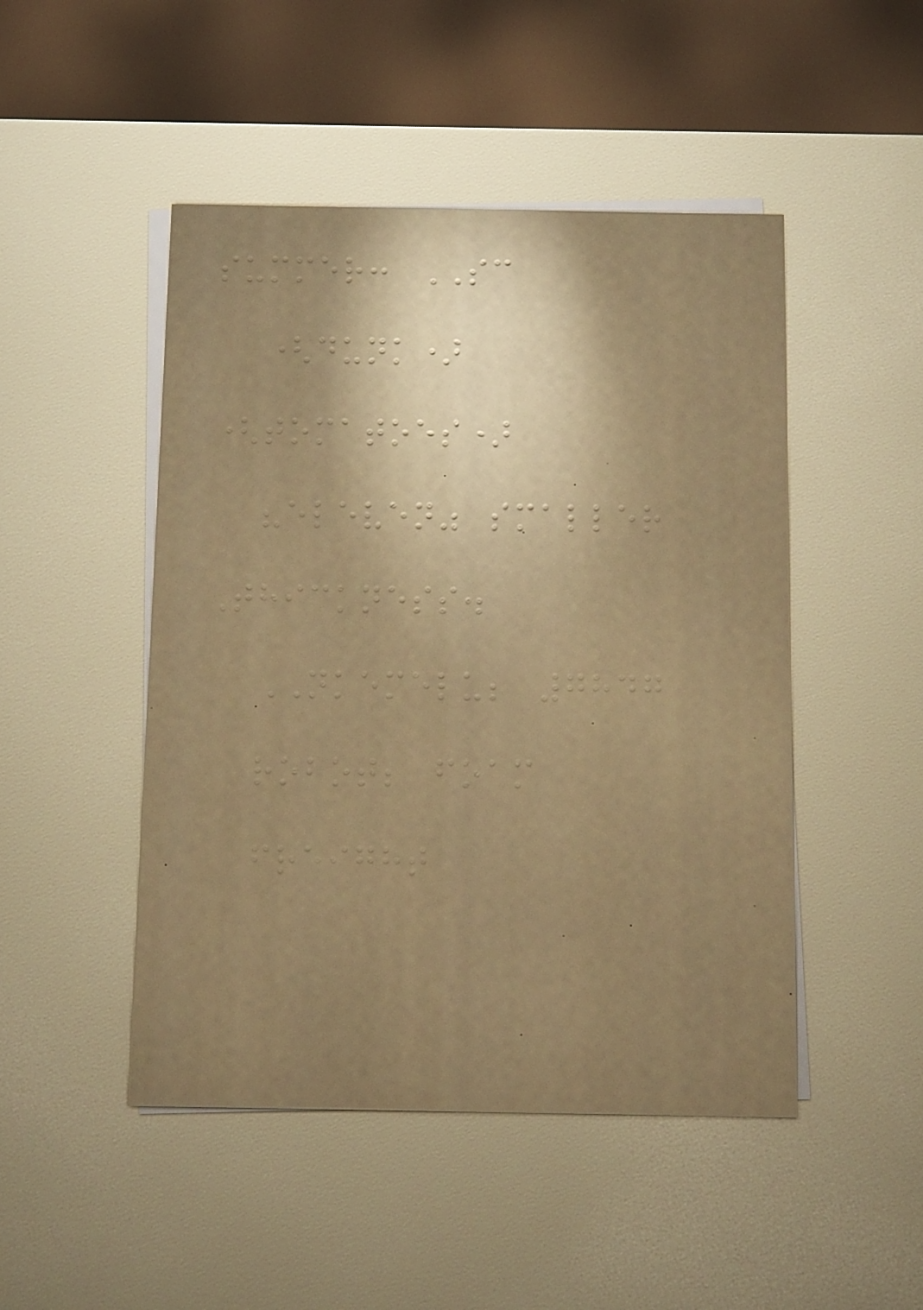summer: SC
(dunk)
(tomatoes)
"eleven" smaller
Thickness.
NKEMELU; 7847
robot; foam
freight
